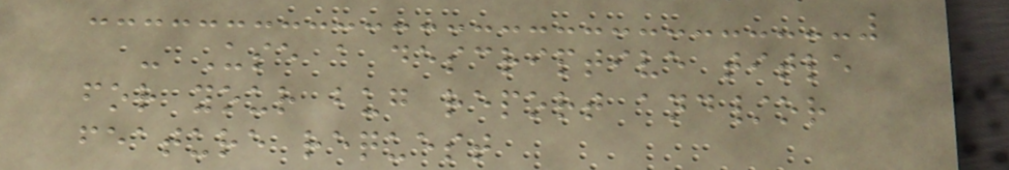- Use a descriptive title
for your bug report and/or
feature request
